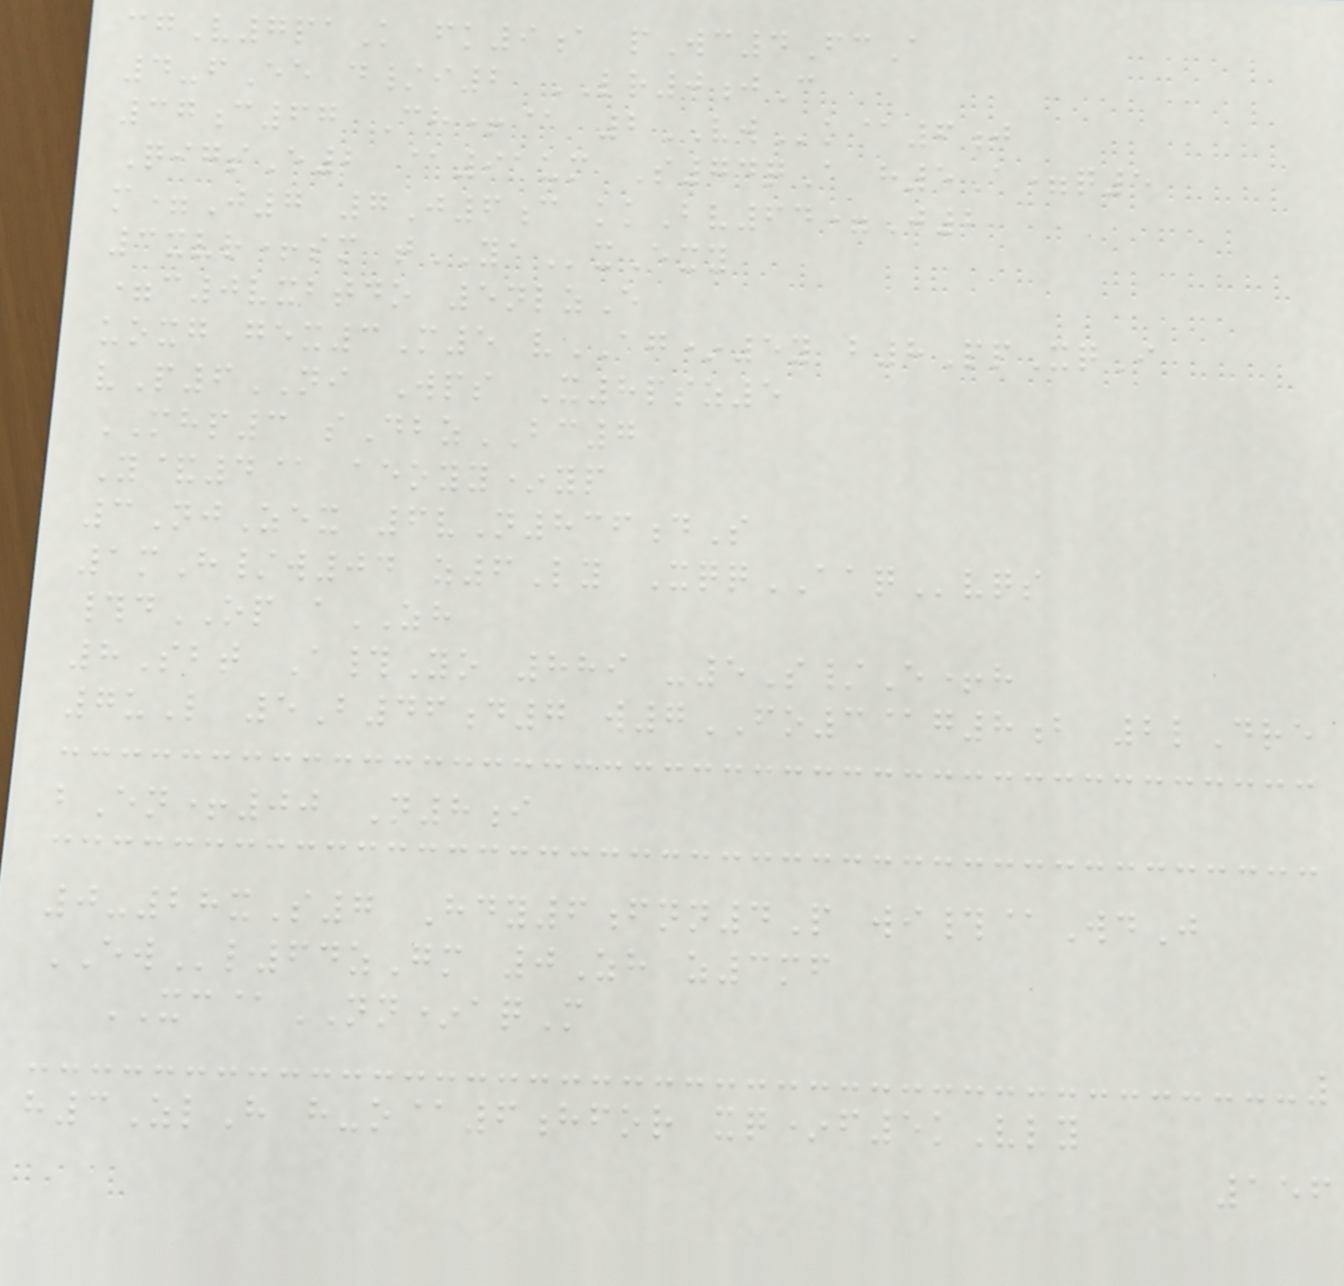cgV7paK fk9a pWc4FcA
4-fEe d/i2 LR0jC
37c67 Ch+@ 2VWk@6j
QigsE2 @91um S74qA h5A=q5
m=J7 7J6c kkBv64=J2
3xvr+sm tYAxExy
=c0vxbtdo 5nlzE
uoxg gex3M5 vAG*5y b8PpXqI
vP6NI Wps X8psz5
MHP3 sDbzBC7
Y&4@ aeoyy*yp
3NjZex 6vN836dS
1mH/w04 z6Ly XqqAAQvqs
#dOP aZH
8Sbt A#Yo 889 -5S/E+h
7uL 5B46d7 w7FO3@g8b 2lDre
bEn+00 N8i
0-28xS7 Hdy6fnn4P wi#@WdJ
EWl64zGm 0Zh z3mf
XC@NN*aqM
h3ZlH h-o@6hfor xq*f5kVly
156
